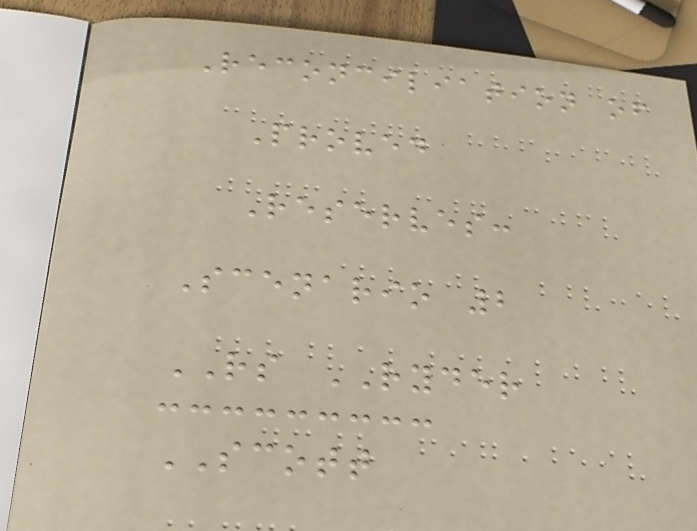Reconciliation of
Proved
Reserves:
Scenario 2
RS RYDER
SCOTT
